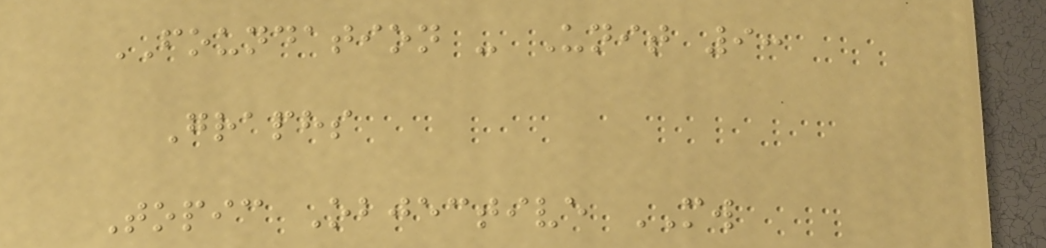FOUNDATION - Unit 9:
Graphs
Topic Objective MW
